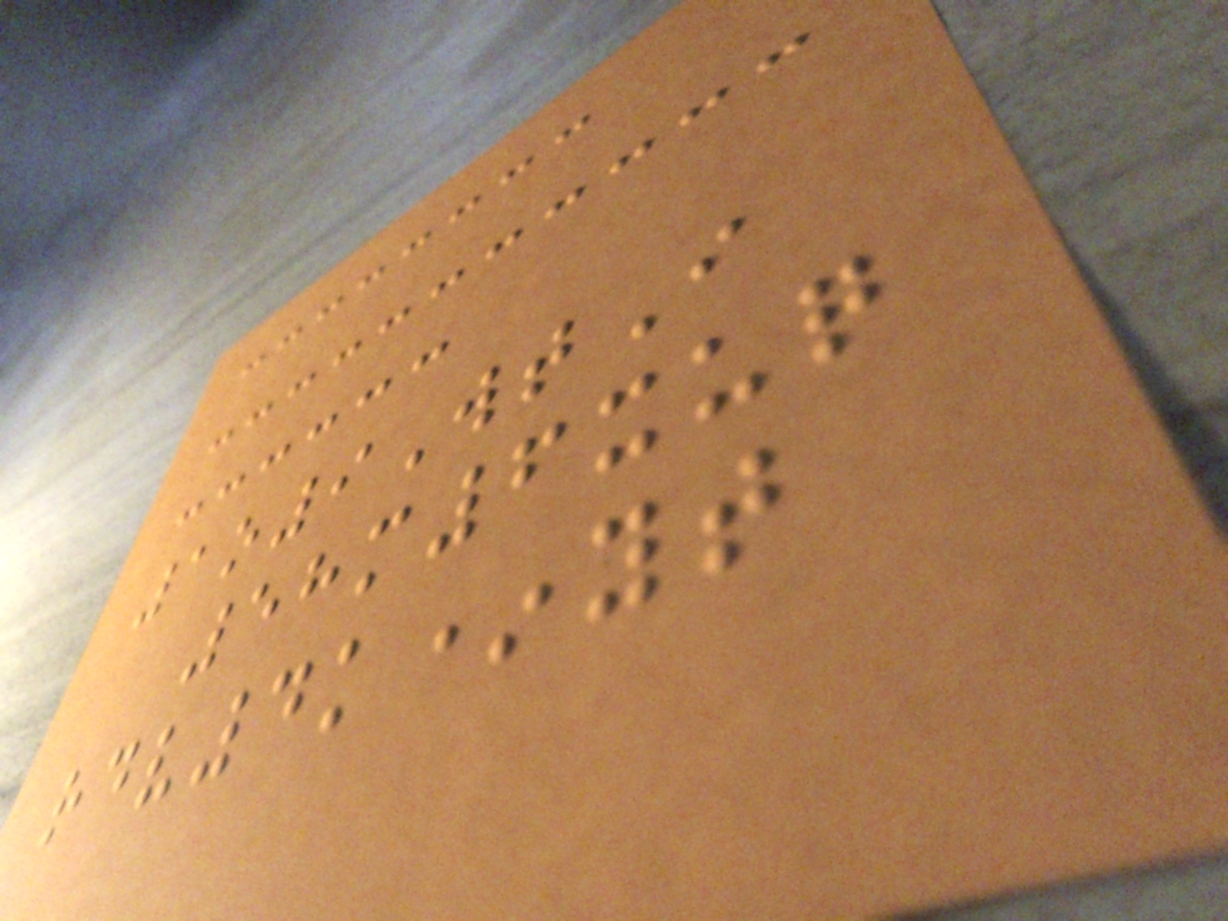1o9WtI
58m6xuq
rdv4k*yt
